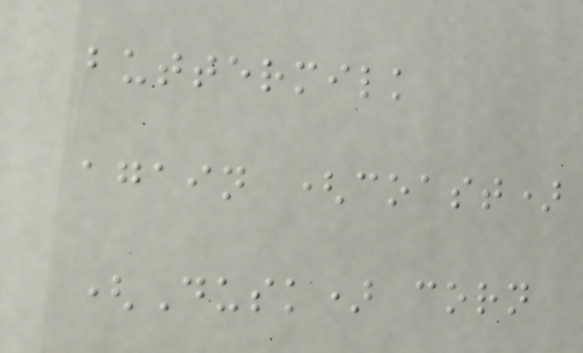buttermilk
again (coast)
(Dusk) corn
